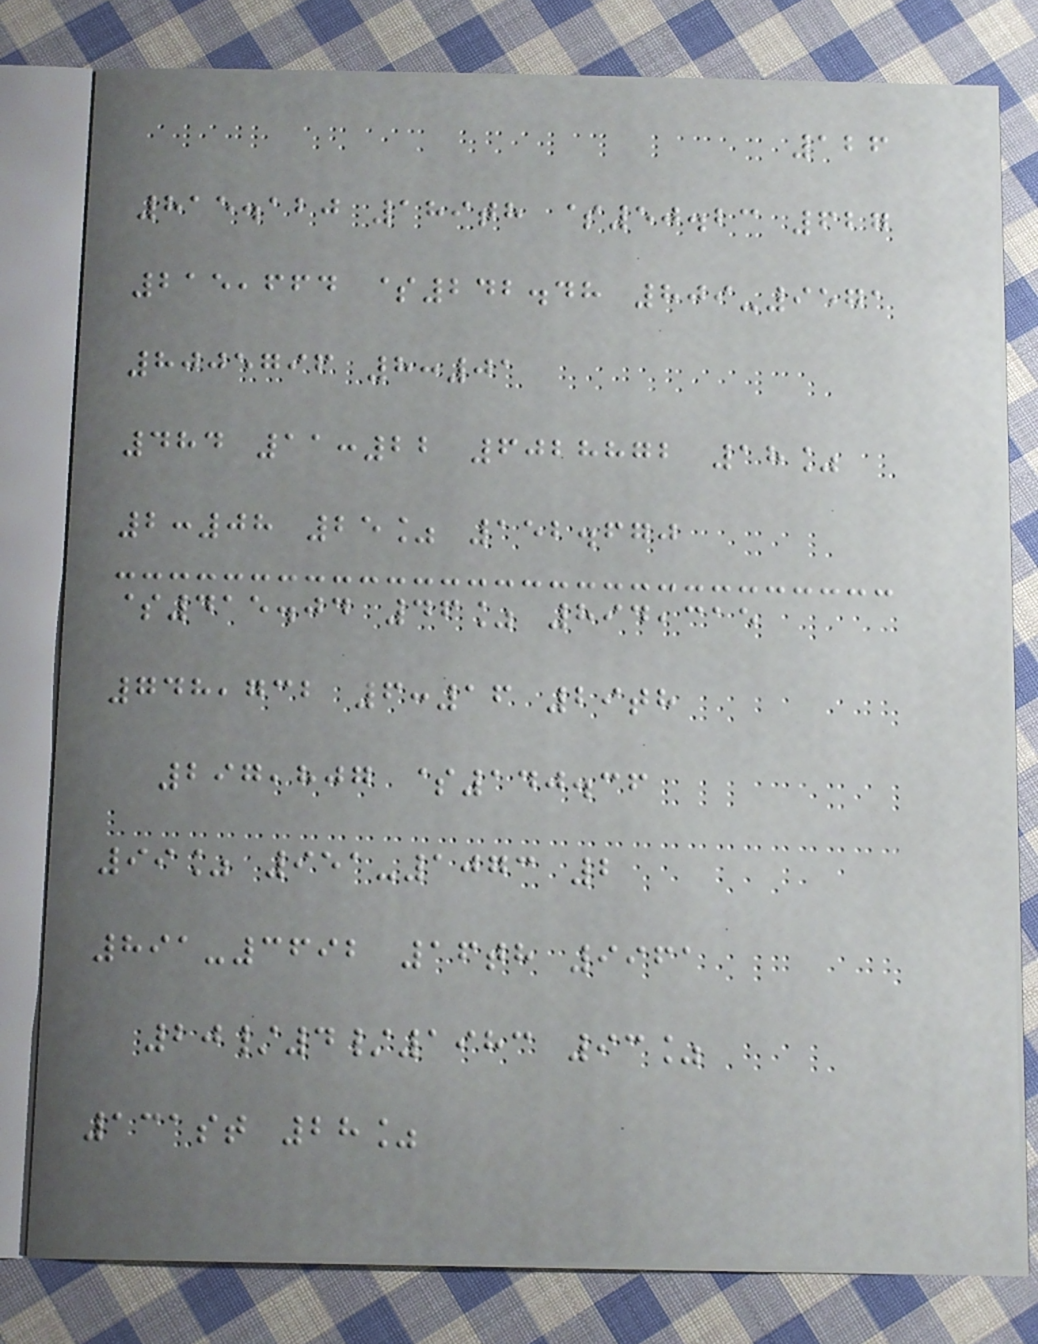126
815.120 189th $50.23 627
215,664 $242.48 809-9571
8005796 8:01
484 11:22 6028872 18%
2:08 25% 152.670
$415.04 46% 894,315
748,732 6:16 29th
297,807 $140.36
99% 951-1073 2
891-3692 16th 9961
20/4/1983 93%
131st 28%
